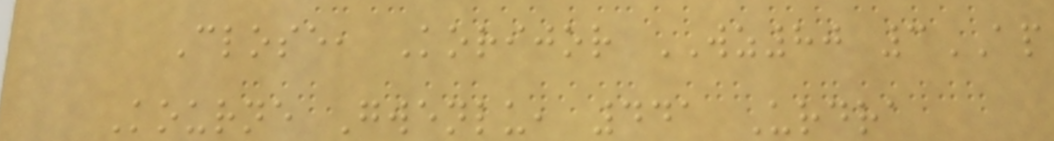Close, Korijor WZ80 3AP
Kourne Gwenlu, 441 Urdra
